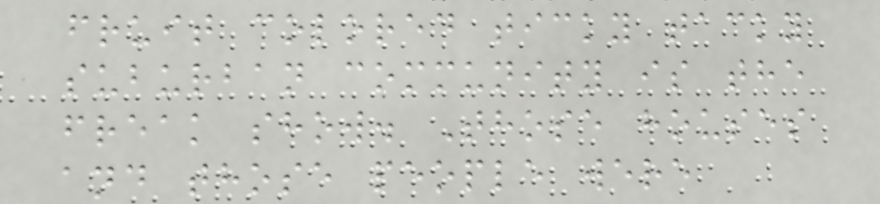fruit colored ticky tacky
suburban community is the
freak show. Those houses
and those people were
